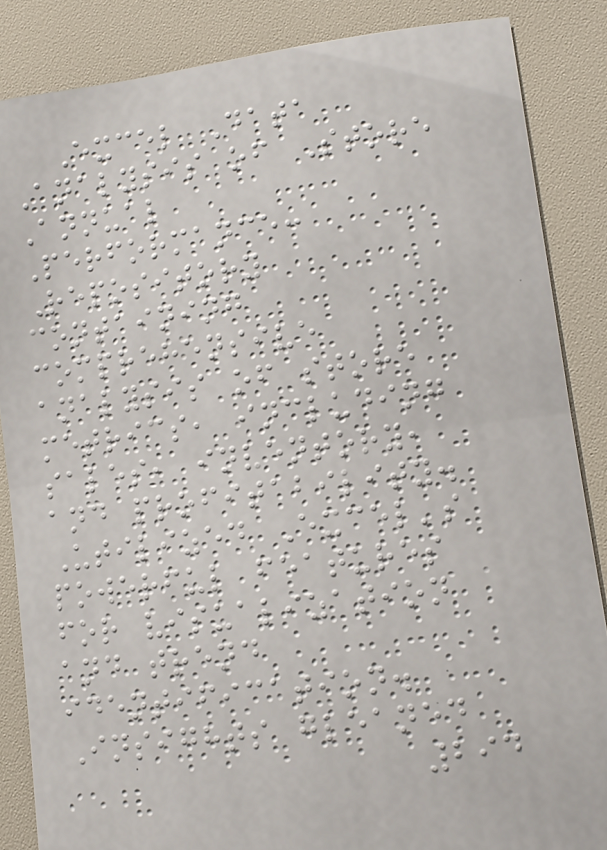Excel Data
Analysis of Store
Annual
Performance:
Repository
containing
comprehensive
analysis of store
metrics, including
sales, inventory,
and profitability.
Utilized Excel's
powerful features
for visualization
and trend
identification.
Insights gleaned
294
